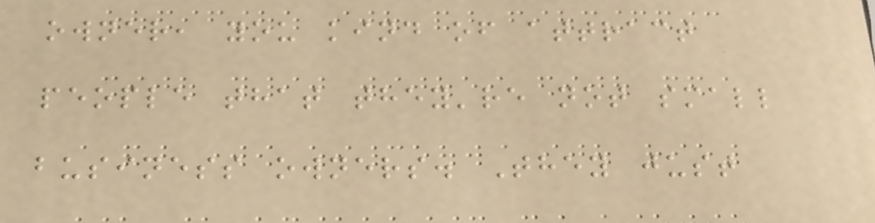owner, you kind of attract
people that they're not small
business owners. They just
